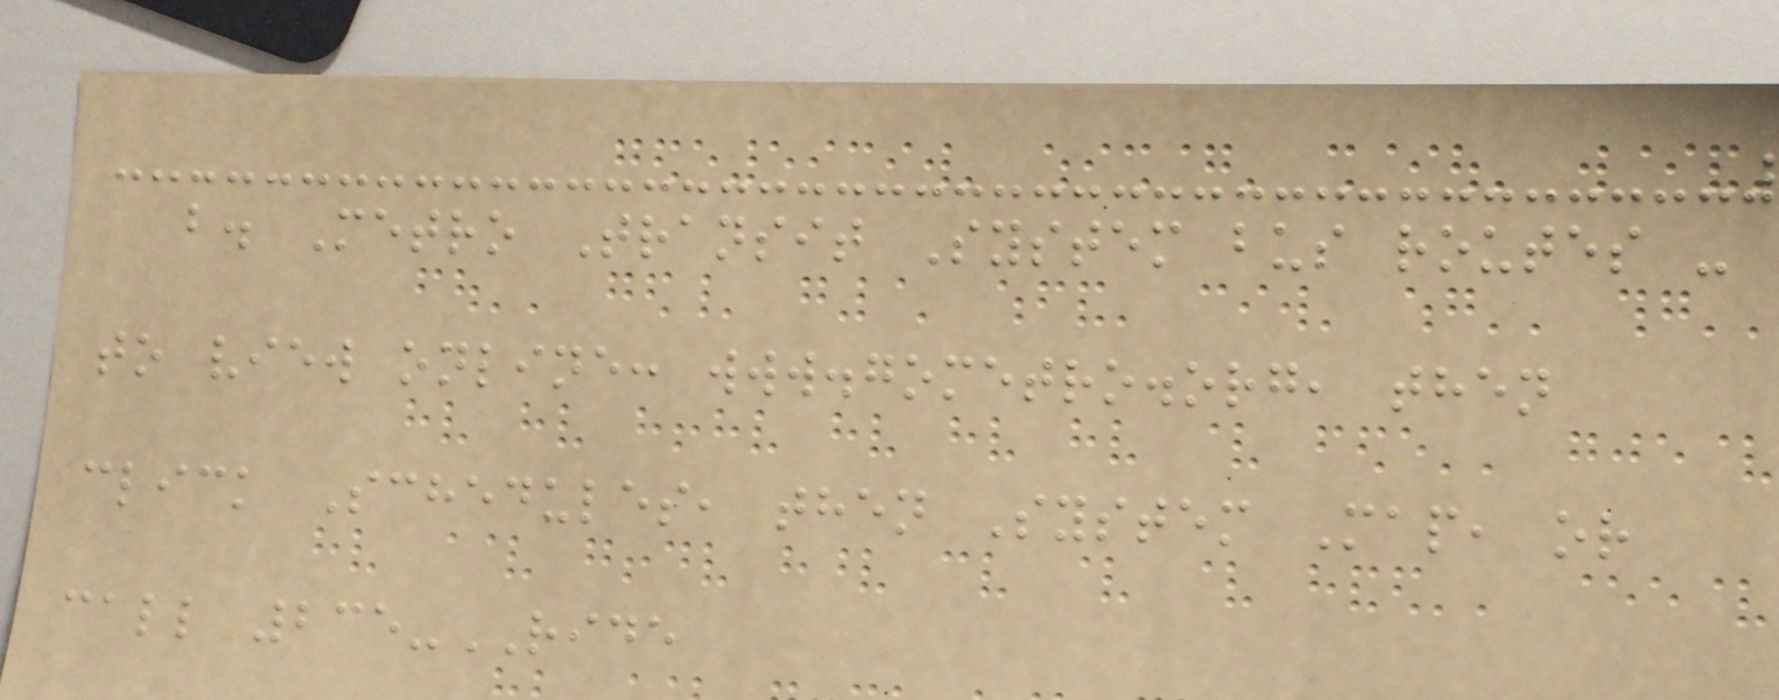b. Metro Transit System bus routes -
to view online: www.gometro.org, then
click Schedules, then System Map, or
call 235-RIDE
